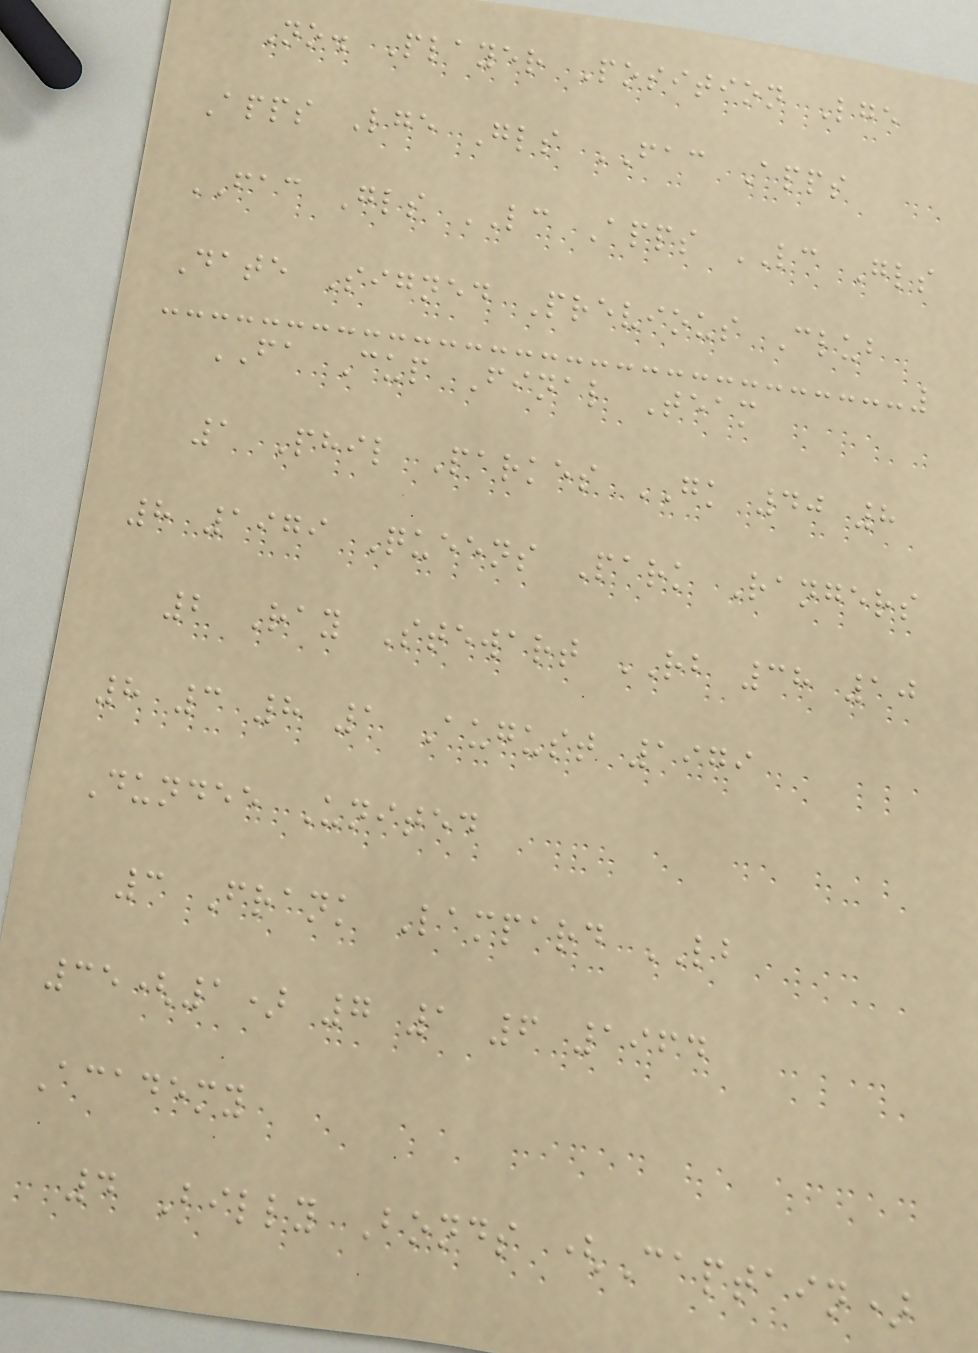No. Player Position Lge
Apps Lge Gls FAC Apps
FAC Gls LC Apps LC Gls
Date Signed Previous Club
FA Cup Final Team
1 Phil Parkes GK 40 8
8 1979 Queens Park Rangers
2 Ray Stewart RB 38 10
8 3 8 1 August 1979
Dundee United
3 Frank Lampard LB
35(1) 7 1 6 1964
Academy
4 Billy Bonds (Captain)
